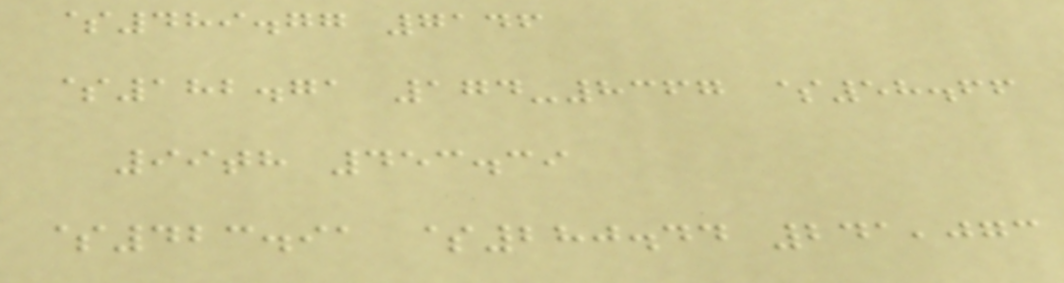$489.77 7146
$182.71 174-8367 $58.66
99th 453.39
$423.91 $280.44 241,073
